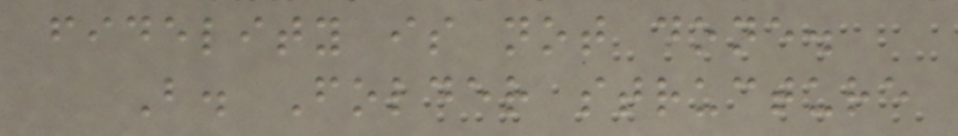fidelity is not done.
B. Folder structure
